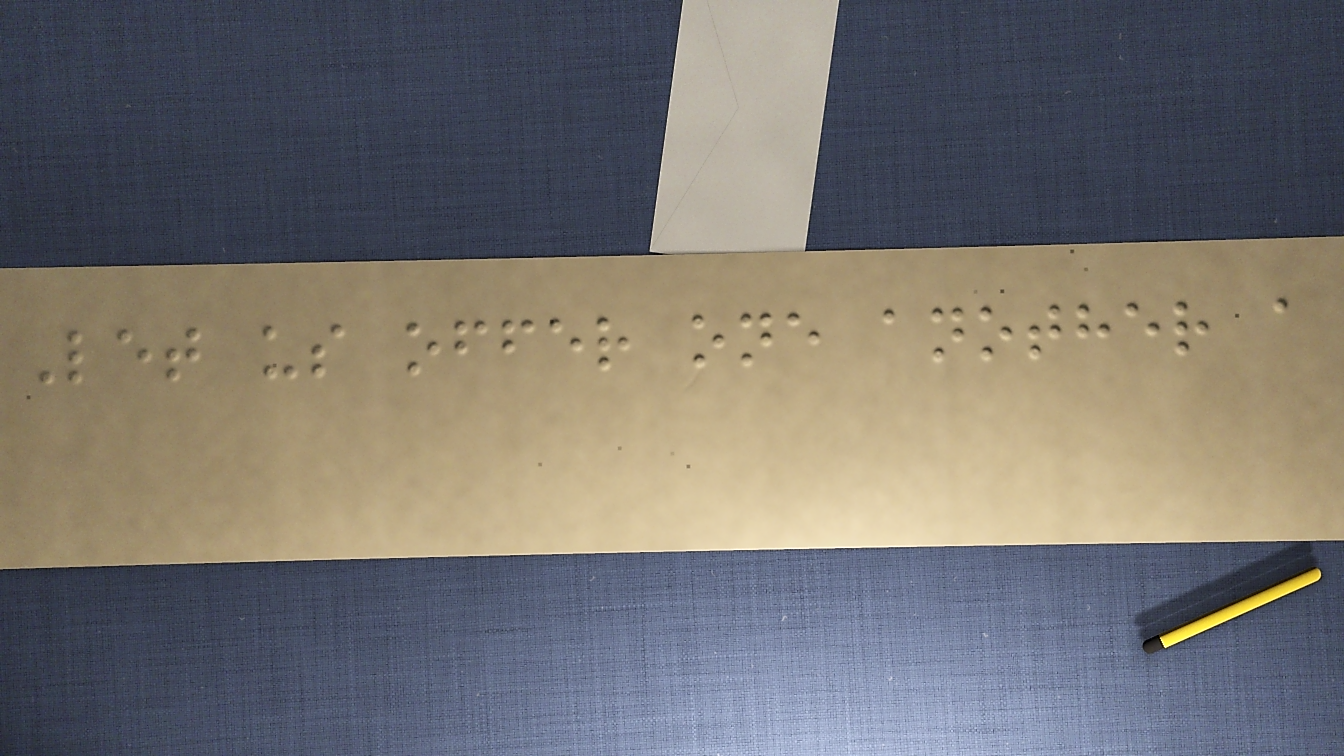Let us offer one another a
